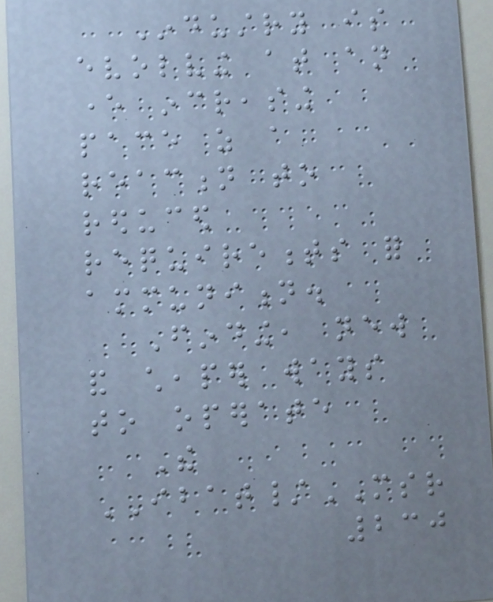Industry is
evolving at an
ever increasing
pace as a
reaction to
reduced
requirements for
ammunition.
Finding, new
and cheaper ways
to operate
The
IBAT/MSR
230
